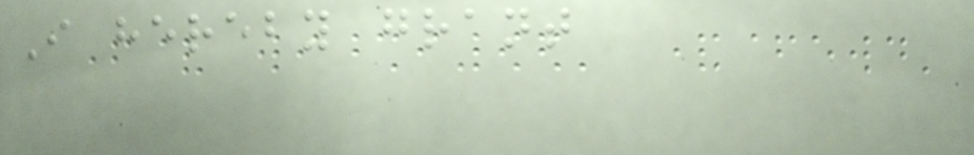I hereby grant
